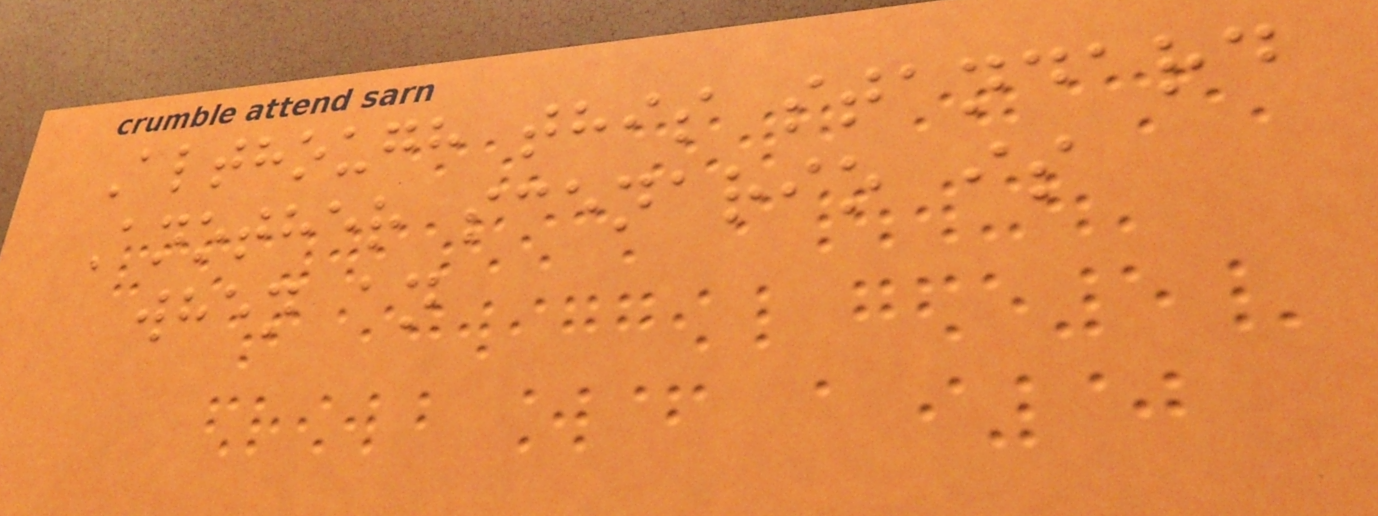Although this standard
Another scenario is
when an
